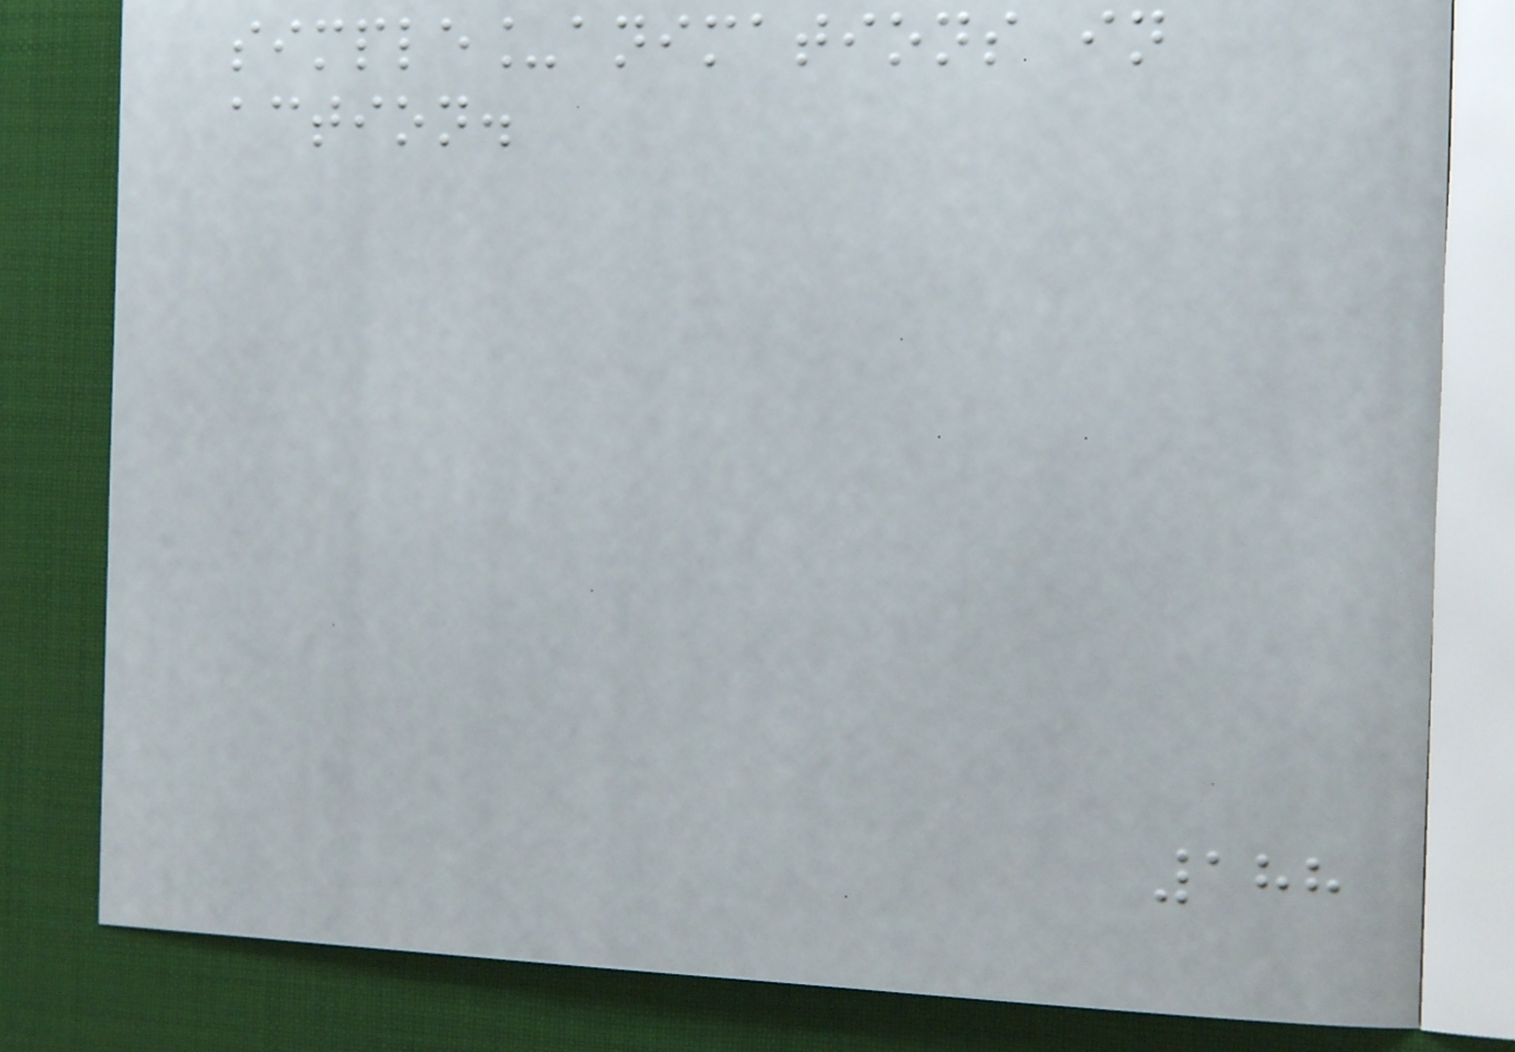simple_animations in
action.
188
